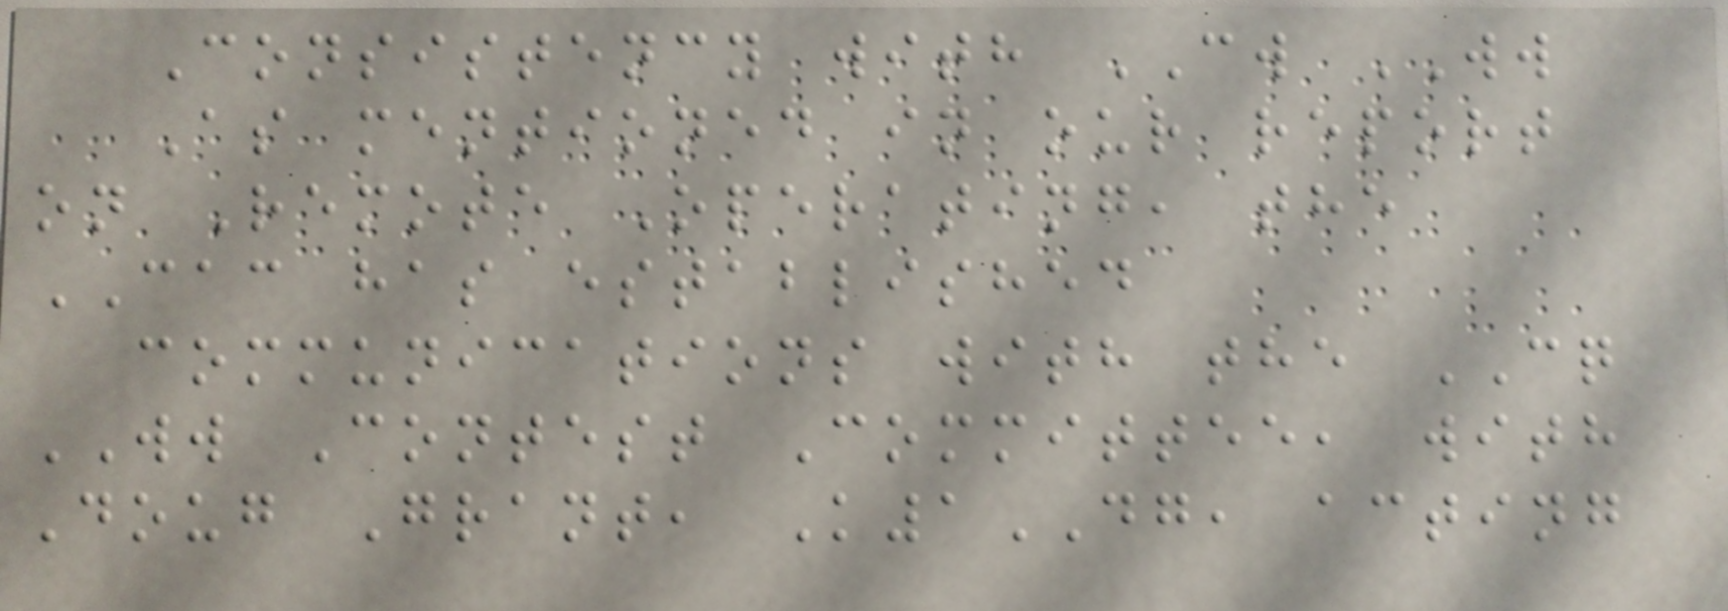Consistency with CW WW
As mentioned in our report
on Remote Operating, the
CAC has established
communications with the CQ
WW Contest Committee, with
Doug Grant, K1DG, acting
